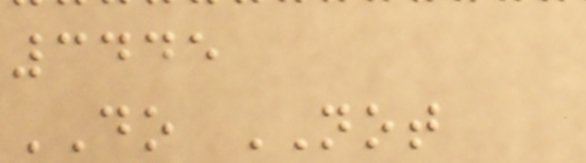3445
DO NOT
